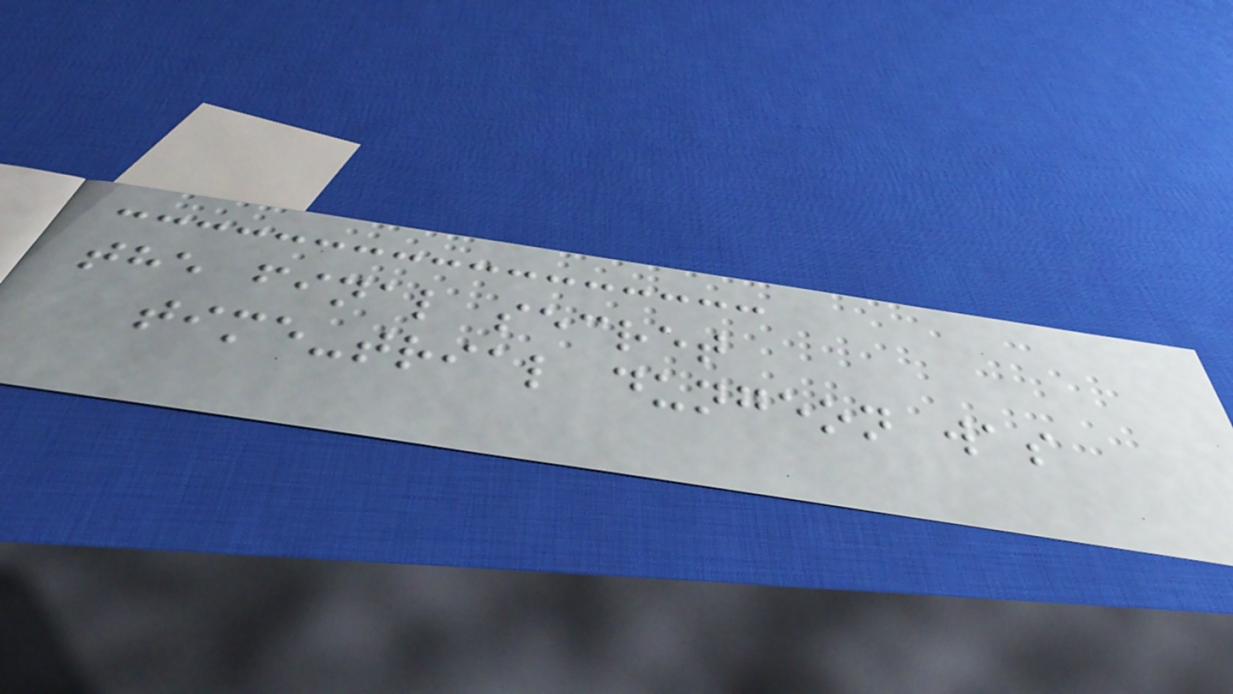the final secret
time-trial dungeon was
